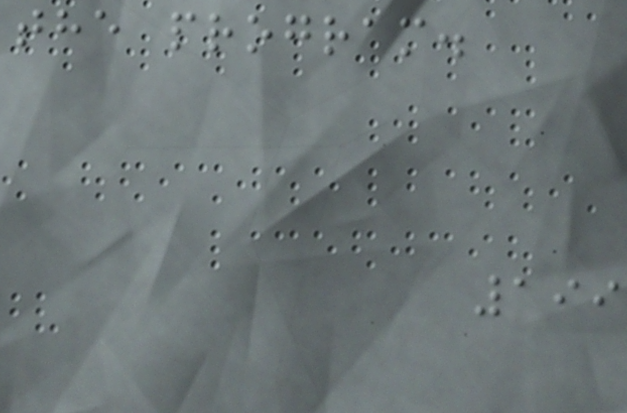the program.
199
